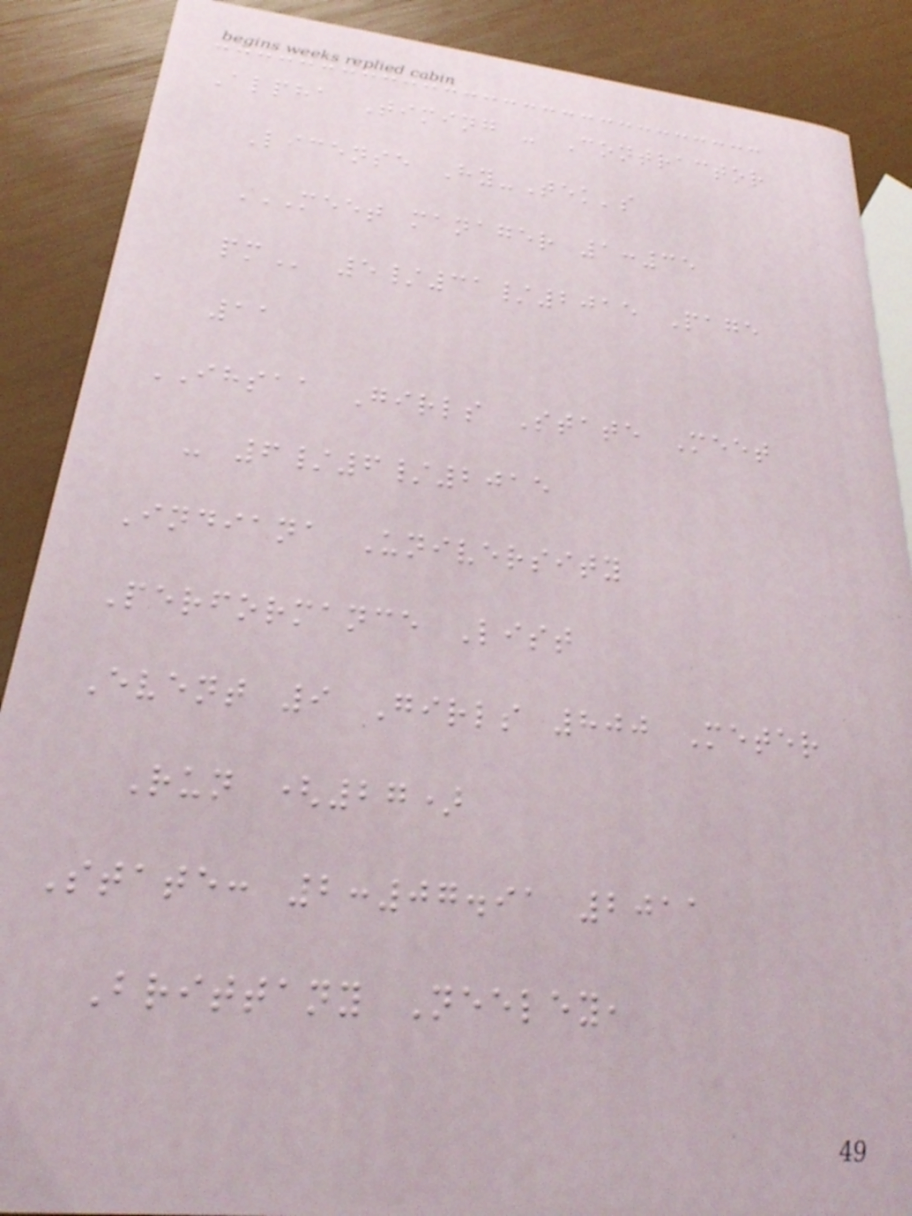Alpha Timing - Contractor
License Hy-Tek's
MEET MANAGER 1:35
PM 5/31/2015 Page
11
IHSAA Girls State Meet
- 6/6/2015
Indiana University
Performance List
Event 9 Girls 800 Meter
Run (27)
State: 2:07.91 2011
Brittany Neeley,
